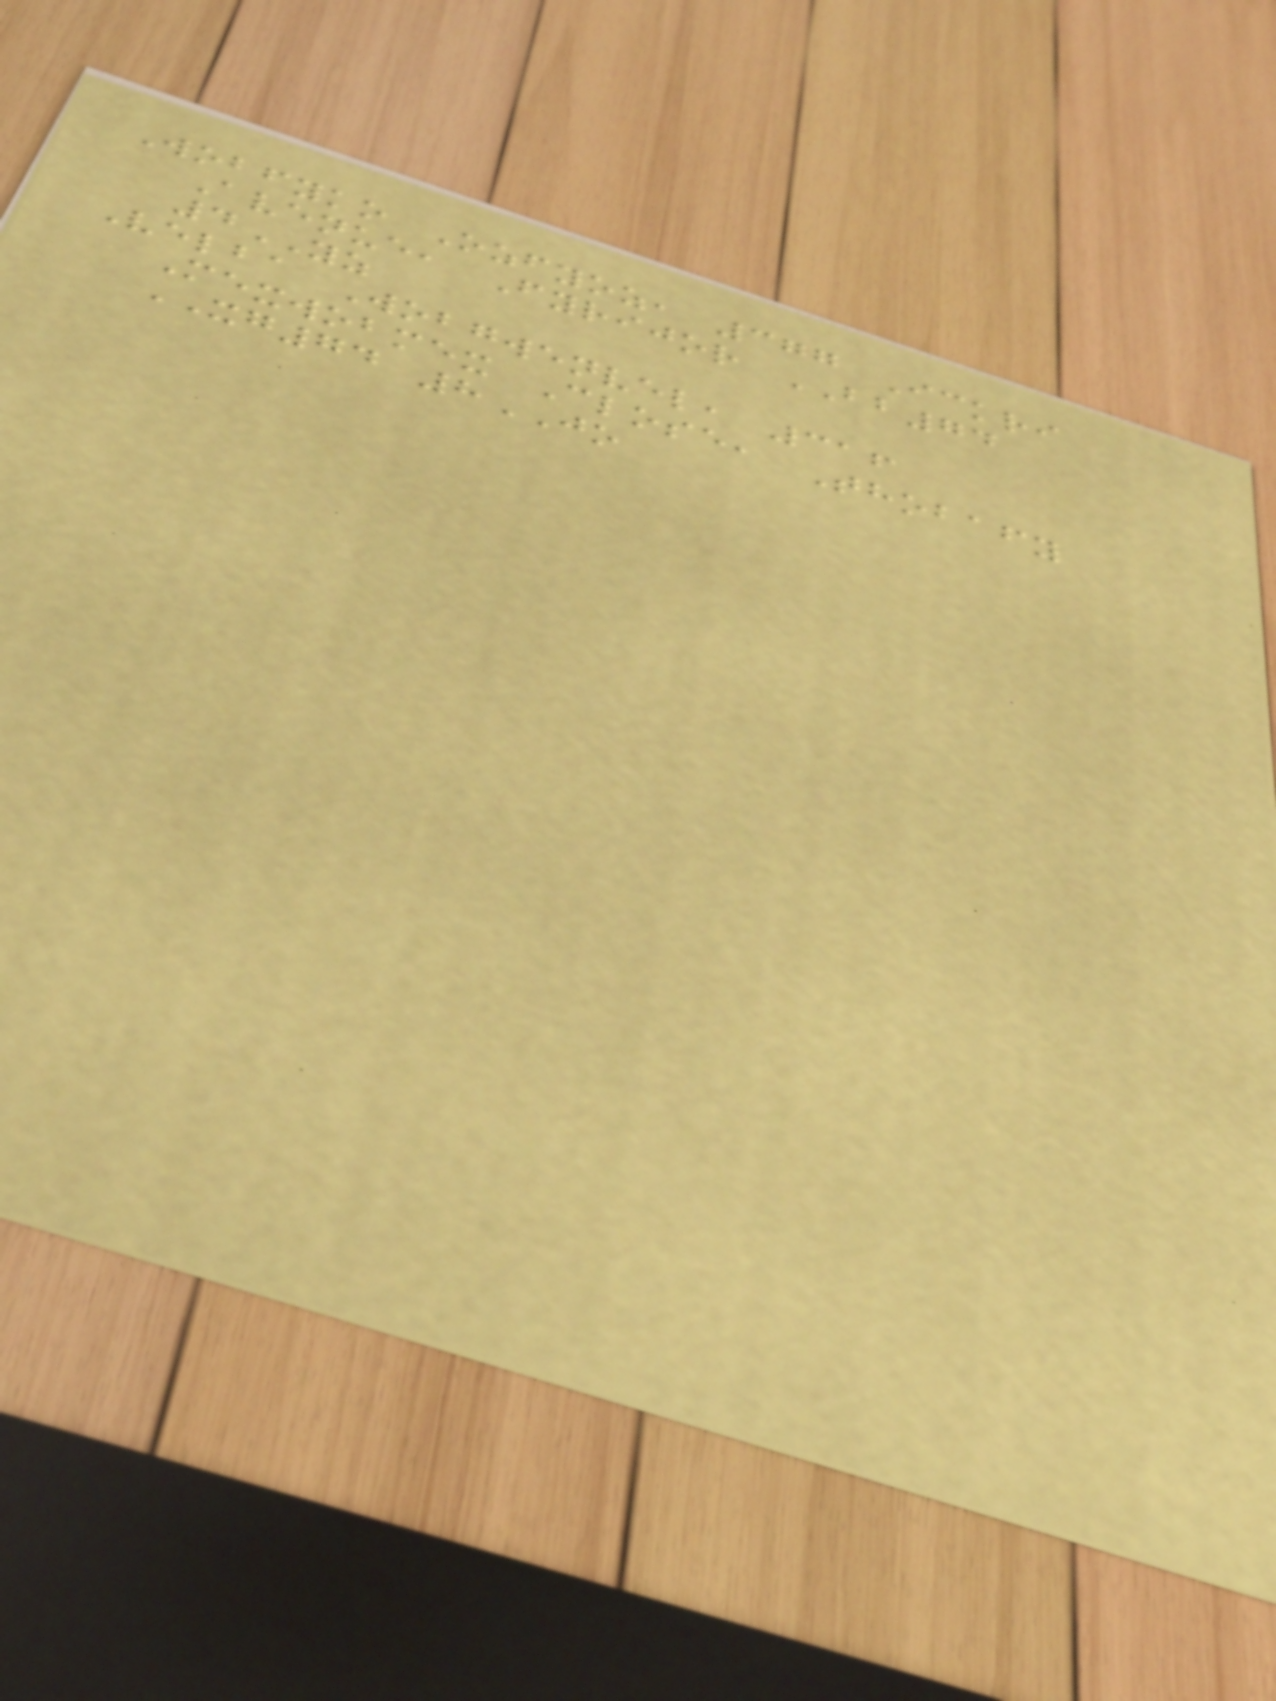Wobfyko Ozfyoz, 377 Ickri
Avenue, Fyrijor BB74
4YZ
Velba Wobgwenvel, 316
Mexwobmex Close, Thobafy
XG74 8JO
